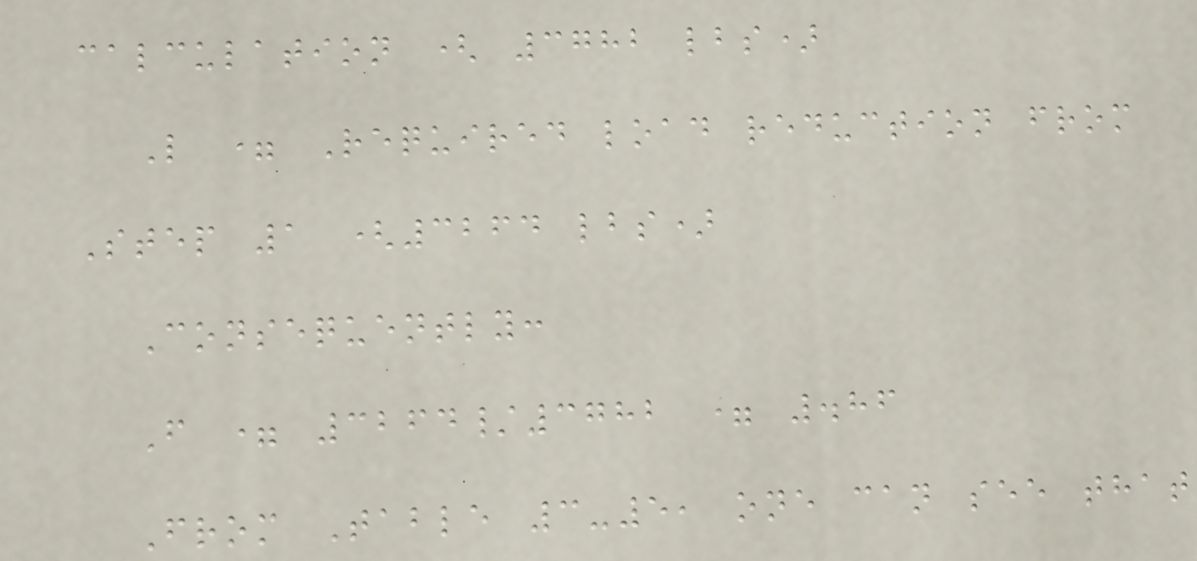calculation ( 3782 lbs)
L = Required load reduction from
Step 1 (3264 lbs)
Consequently:
F = 3264/3782 = .86
From Table 3-5, one can see that
